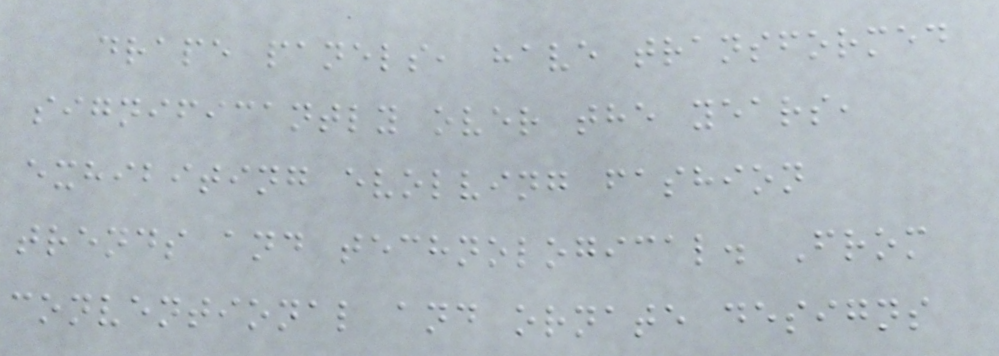drape panels, have transformed
significantly over the years,
exhibiting evolving fashion
trends and technological. From
conventional and ornate designs
